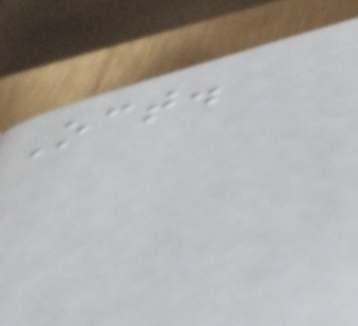Oct.
